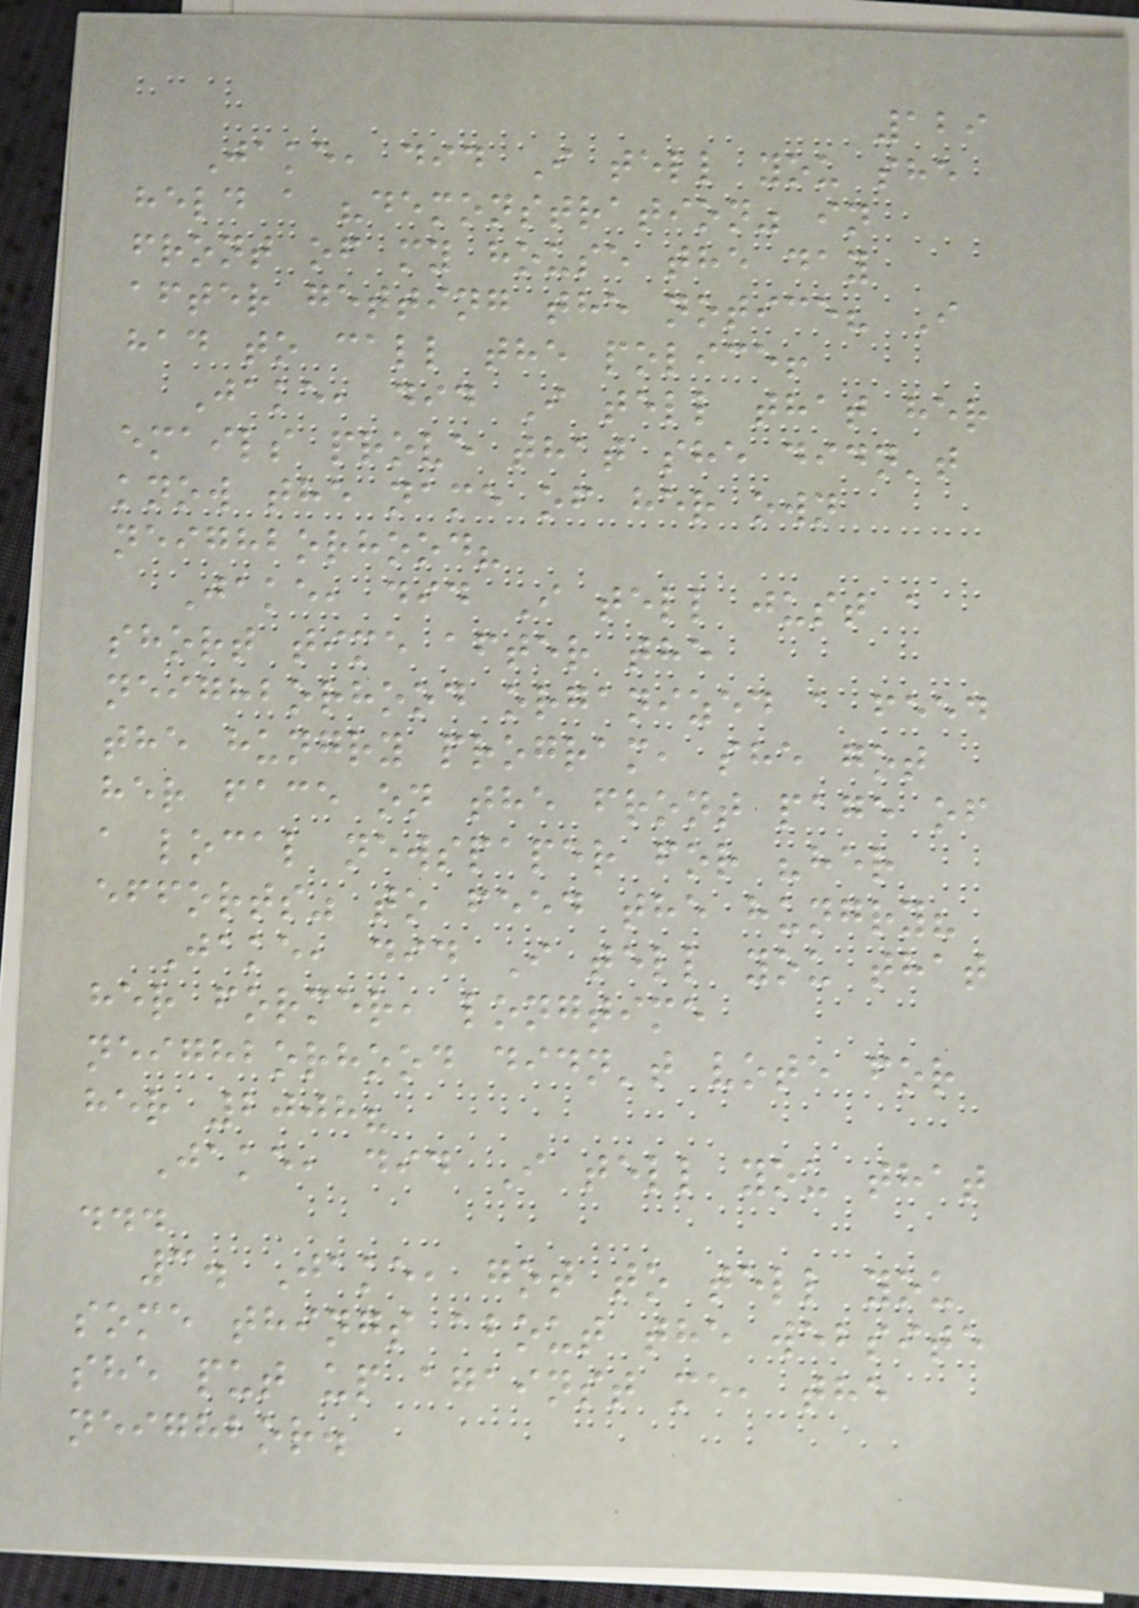129
Jake, did I tell you she
held a "demonstration" in
front of my house the day
after getting the notice? I
had to call the police!
Jake, did I tell that her
emails prove that she didn't
know the name of her own
neighborhood?
Jake, did I tell just a
short time after the
neighborhood organized a feed
the hungry program, she got
her face on the front page of
a local newspaper for "her
efforts" to feed the hungry?
Jake, did I tell you that
her former, longtime
neighborhood didn't vote for
her 2008?
Jake, did I tell you that
...
3. Jake, got to tell you
some things about the website
she put up against me, the
neighbor.
